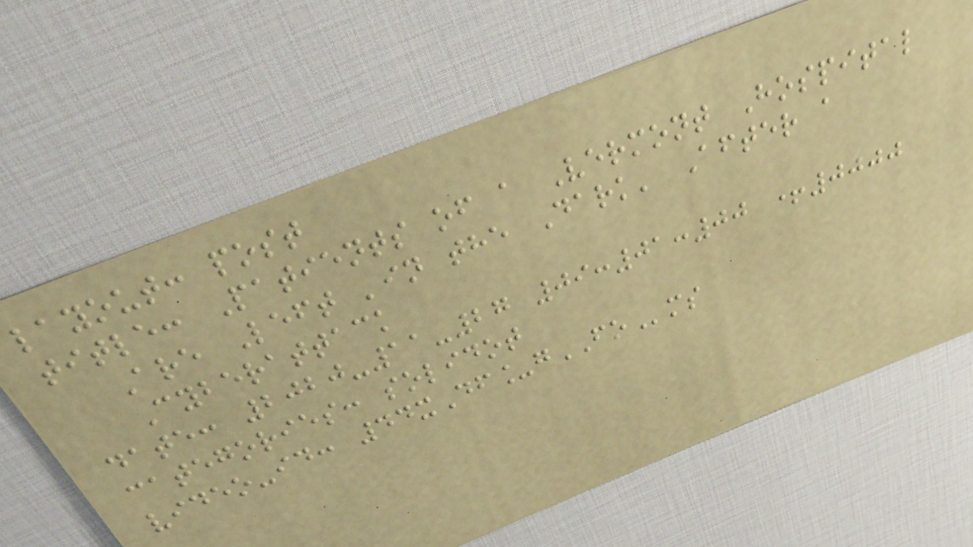layout: post
title: Patients of a Vermont Hospital
Are Left 'in the Dark' After a
Cyberattack
date: 2020-11-27 09:01:00 +0000
categories: solidot
video-id: 44xDf_gFOms
